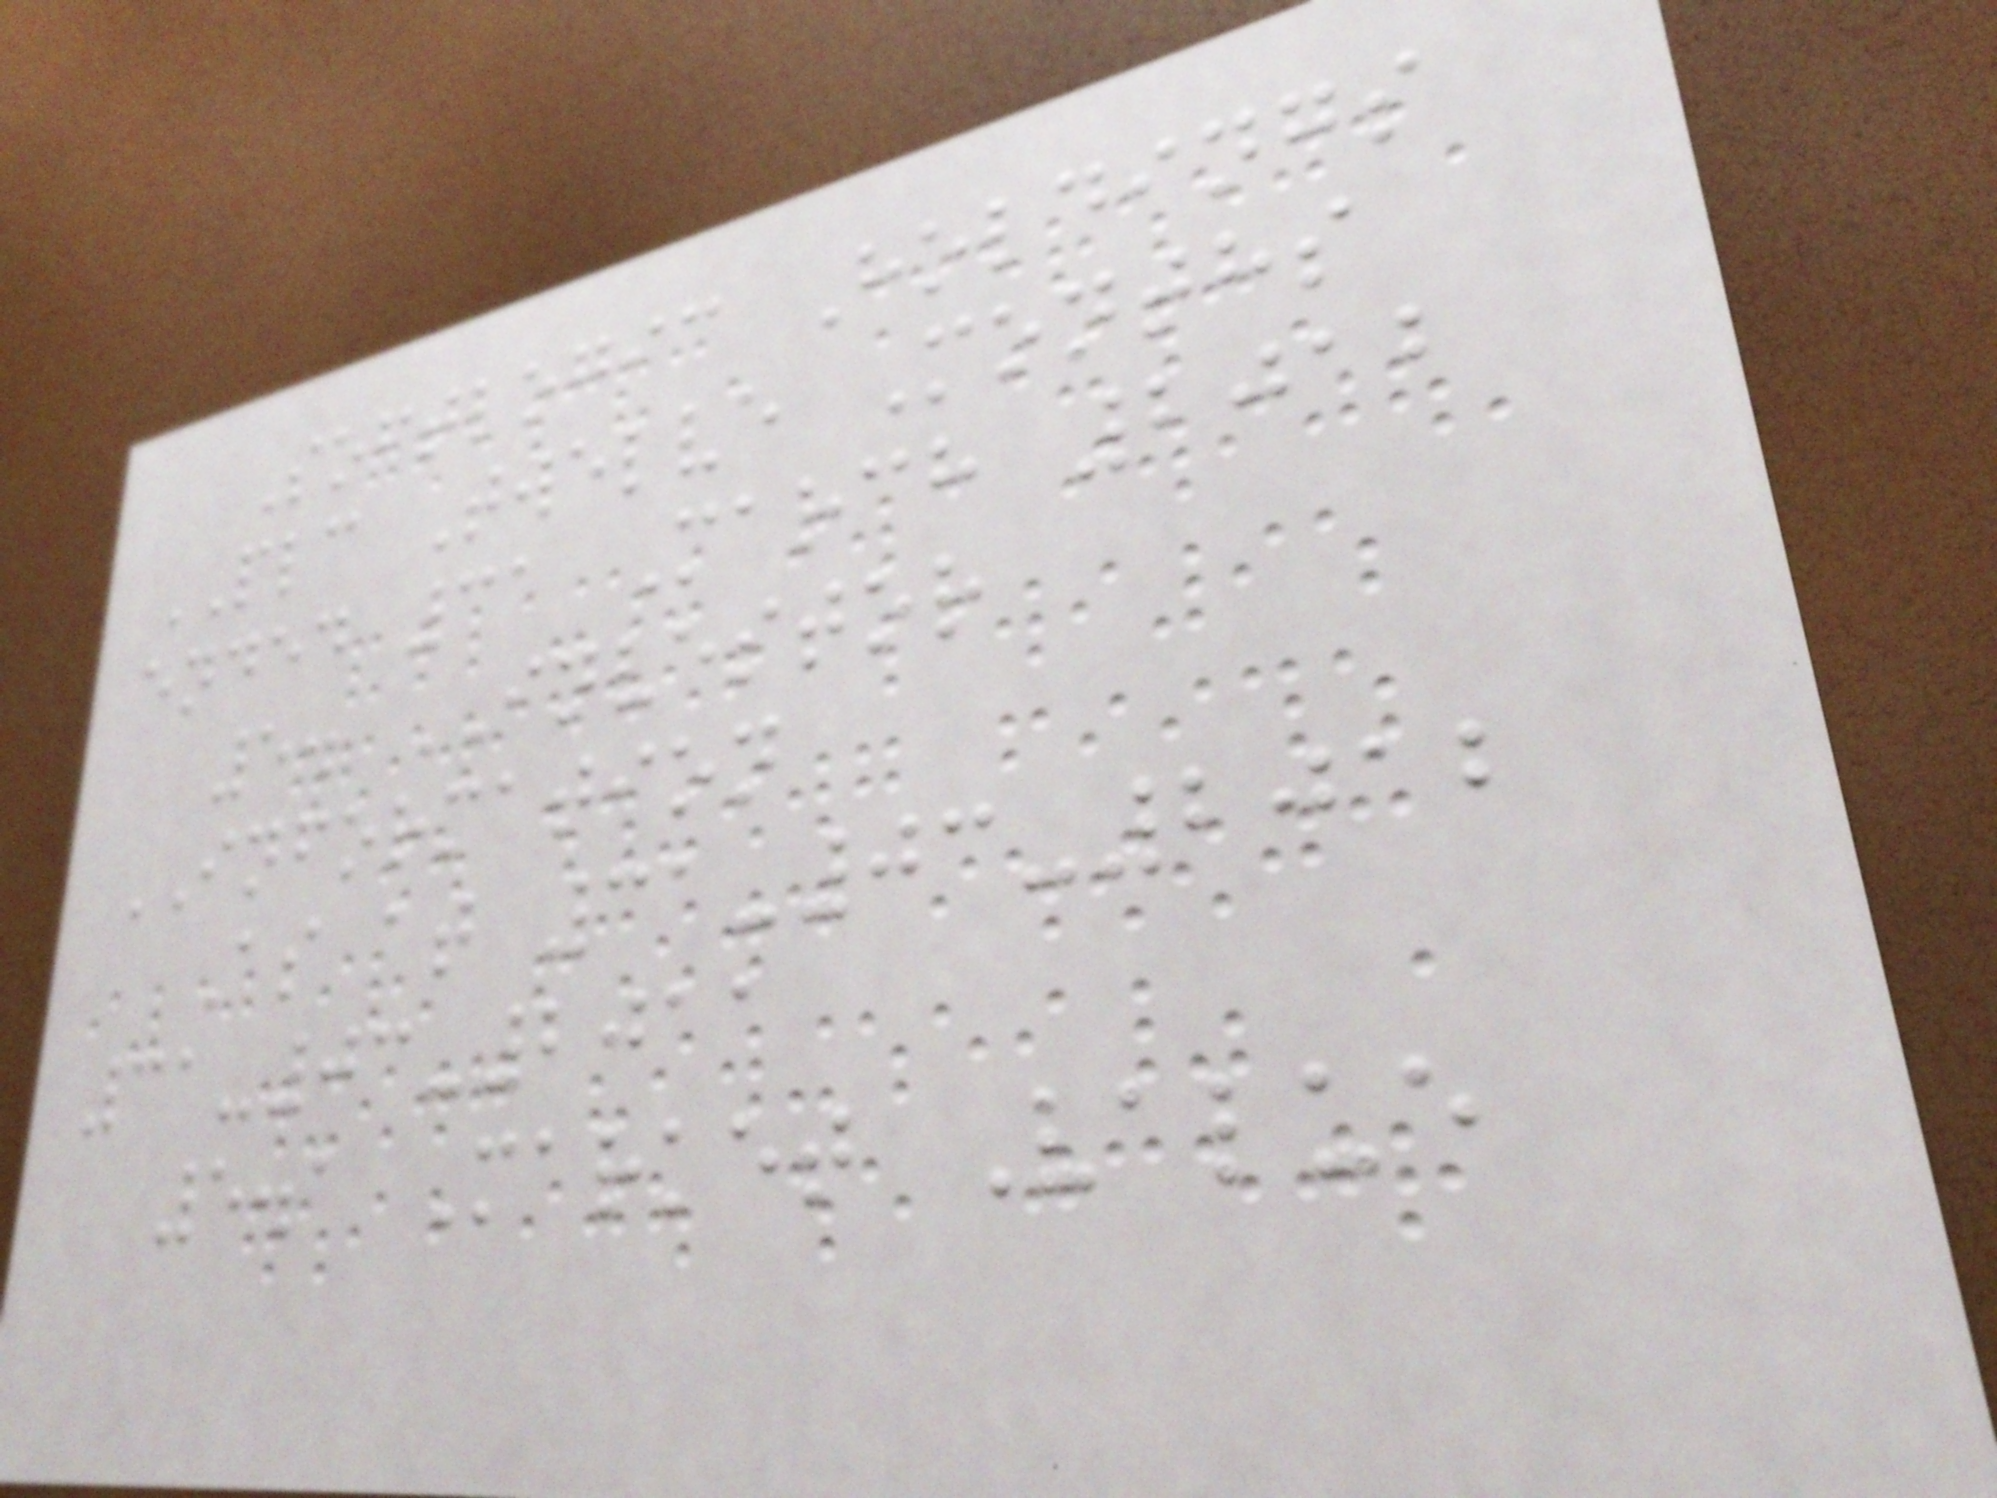Softlogic Holdings
PLC Twelve Months
ended 31 March 2012
5. INVESTOR
INFORMATION
As at 31-03-2012
31-03-2011
5.1 Market Value
